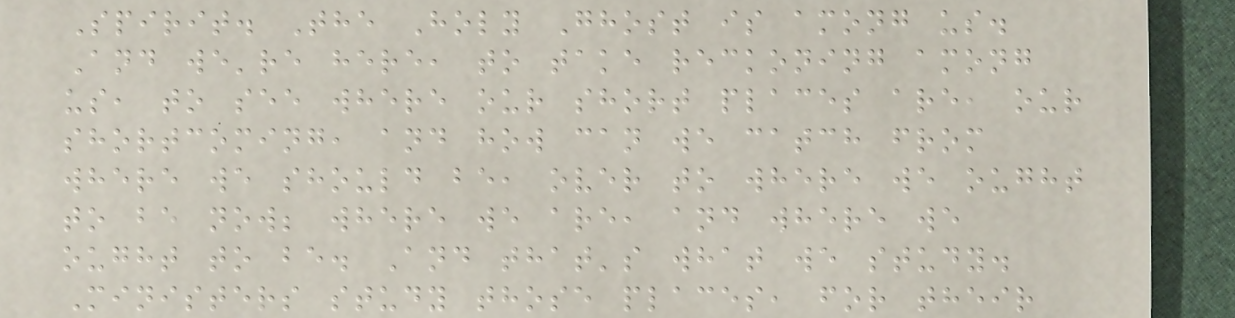Spirit. The Holy Ghost is among us.
And we're here, to take reckoning among
us, to see where our short places are, our
shortcoming, and how can we catch from
where we should be, over to where we ought
to be now; where we are, and where we
ought to be. And that's what we study.
Ministers study those places, for their
